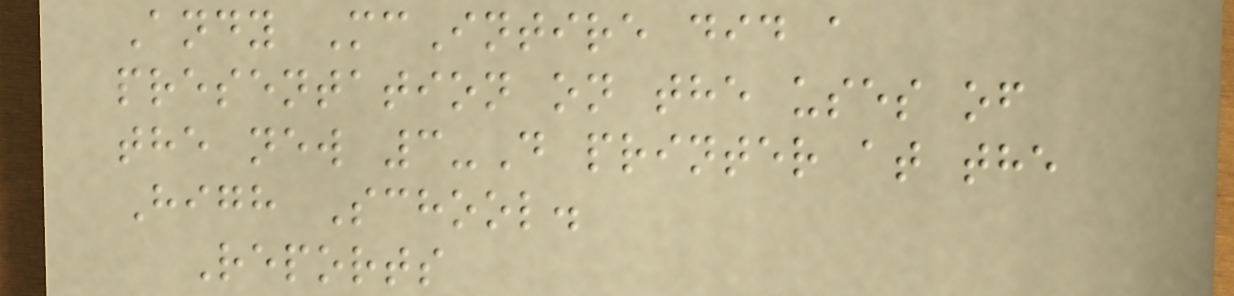Andy McIntire did a
presentation on the uses of
the new 3-D printer at the
High School.
Reports
